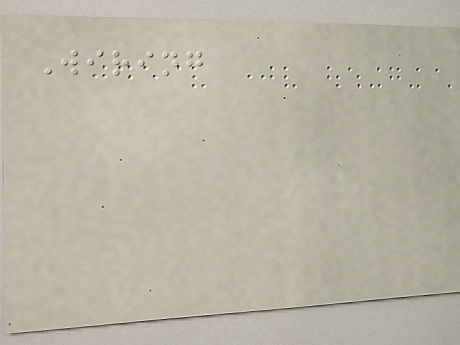Wiring
